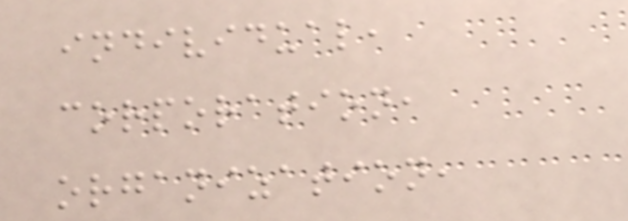individual,
corporation,
organization,
